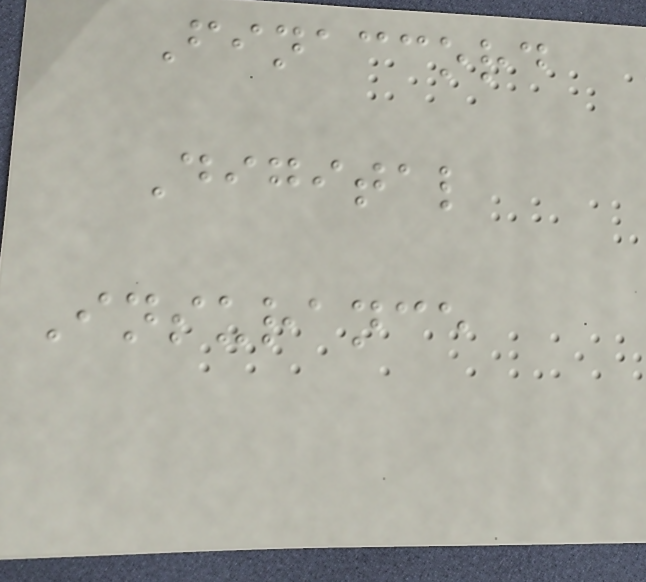Finaccord
Digital
Insurance
